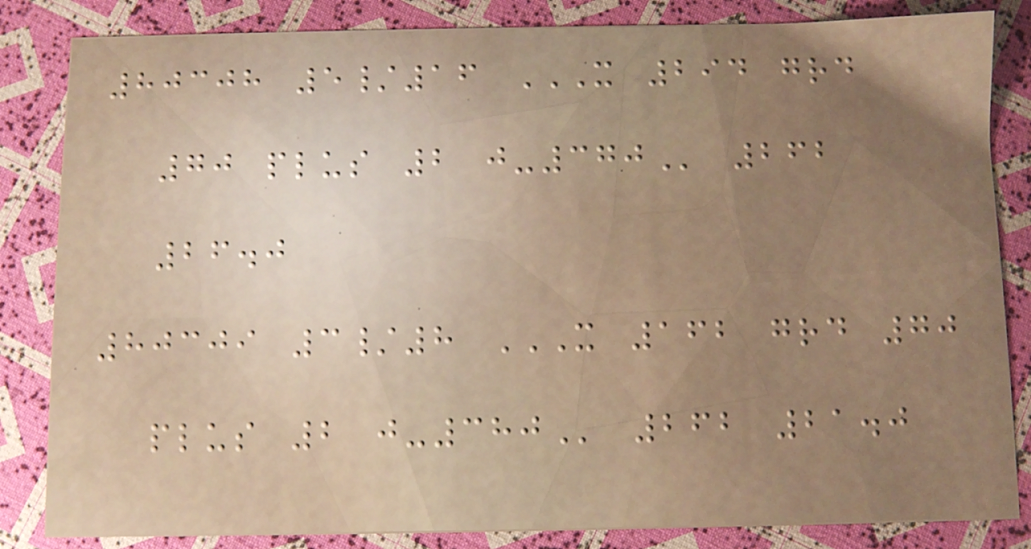80308 5/16 X 294 GRD
70 PLUS 2 J-370 262
26.0
80309 3/8 X 162 GRD 70
PLUS 2 J-380 262 21.0
